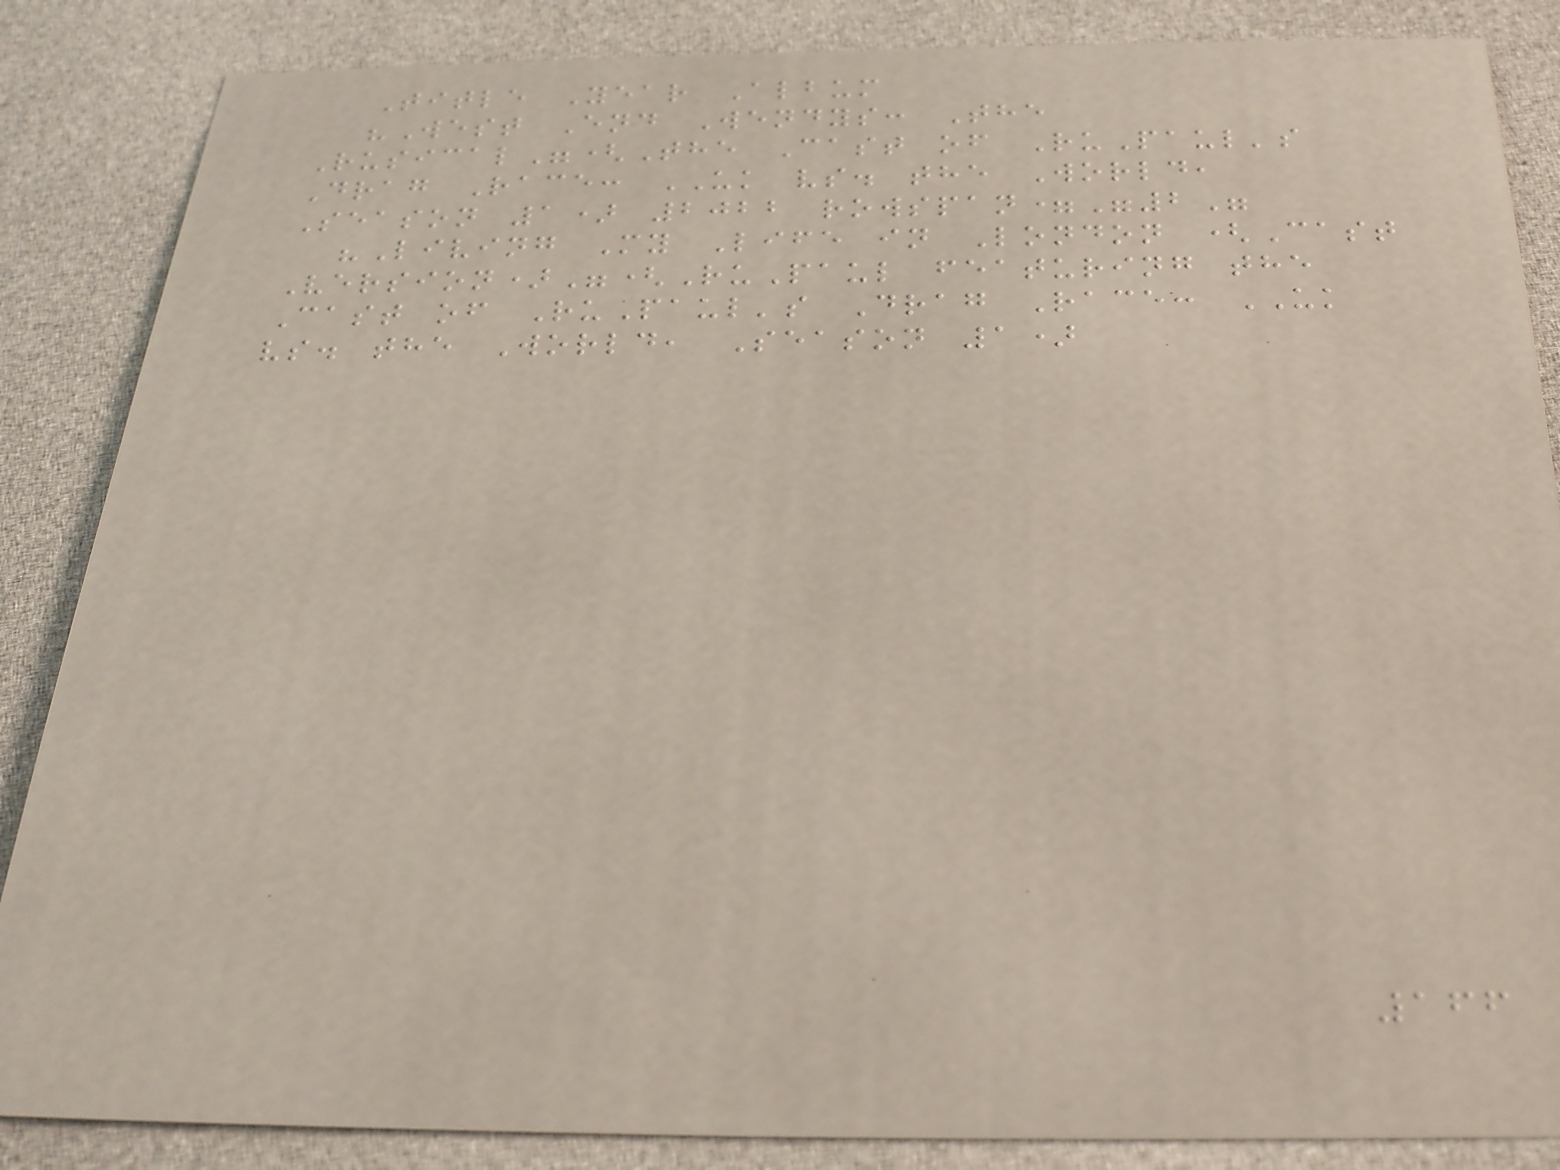Title Year Album
"West End Wendys: The
Rusical"(The Cast of RuPaul's
Drag Race: UK vs. the World,
Season 1) 2022 rowspan="2"
"Living My Life in London (Cast
Version)"(RuPaul featuring the
Cast of RuPaul's Drag Race: UK
vs. the World, Season 1)
166
